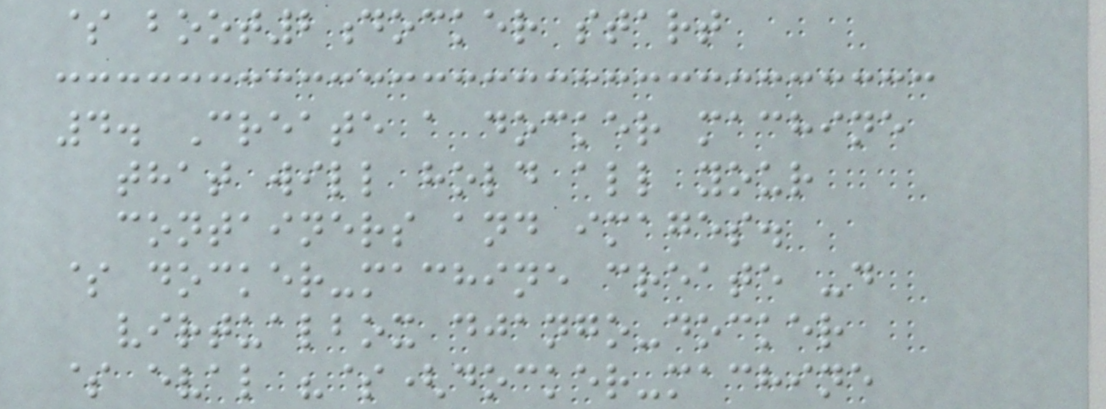$ boot2docker start
4. Create a docker machine
that will hold all your
containers and images.
$ docker-machine create -d
virtualbox django-docker
$ eval "$(docker-machine
